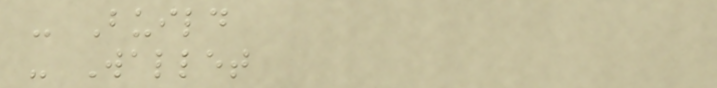- Build
- Wallet
